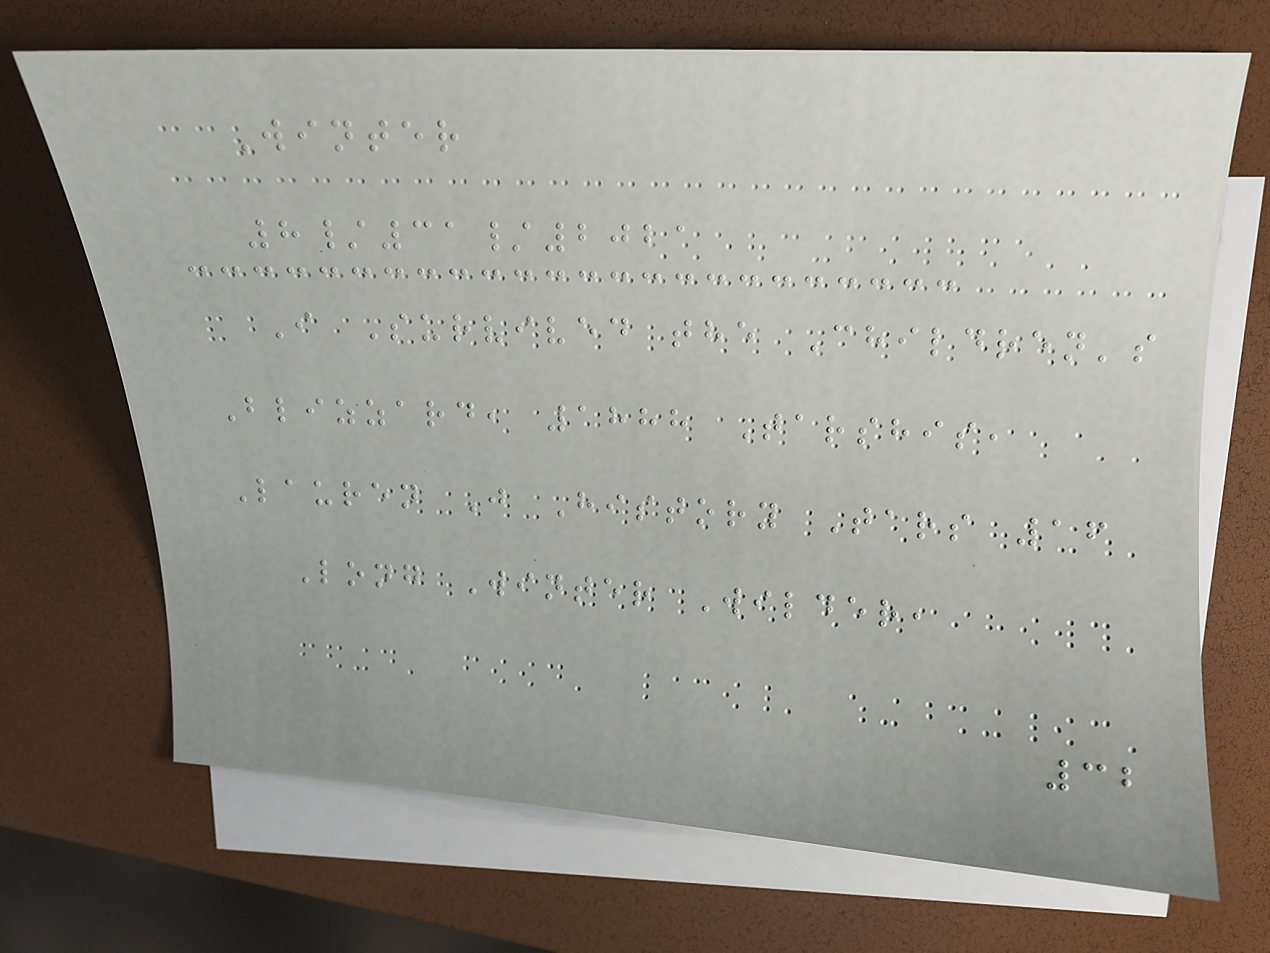Winter
8/31/2021
I Survived the Children's
Blizzard, 1888 Tarshis,
Lauren J History Tars 16
Long Winter Wilder,
32
